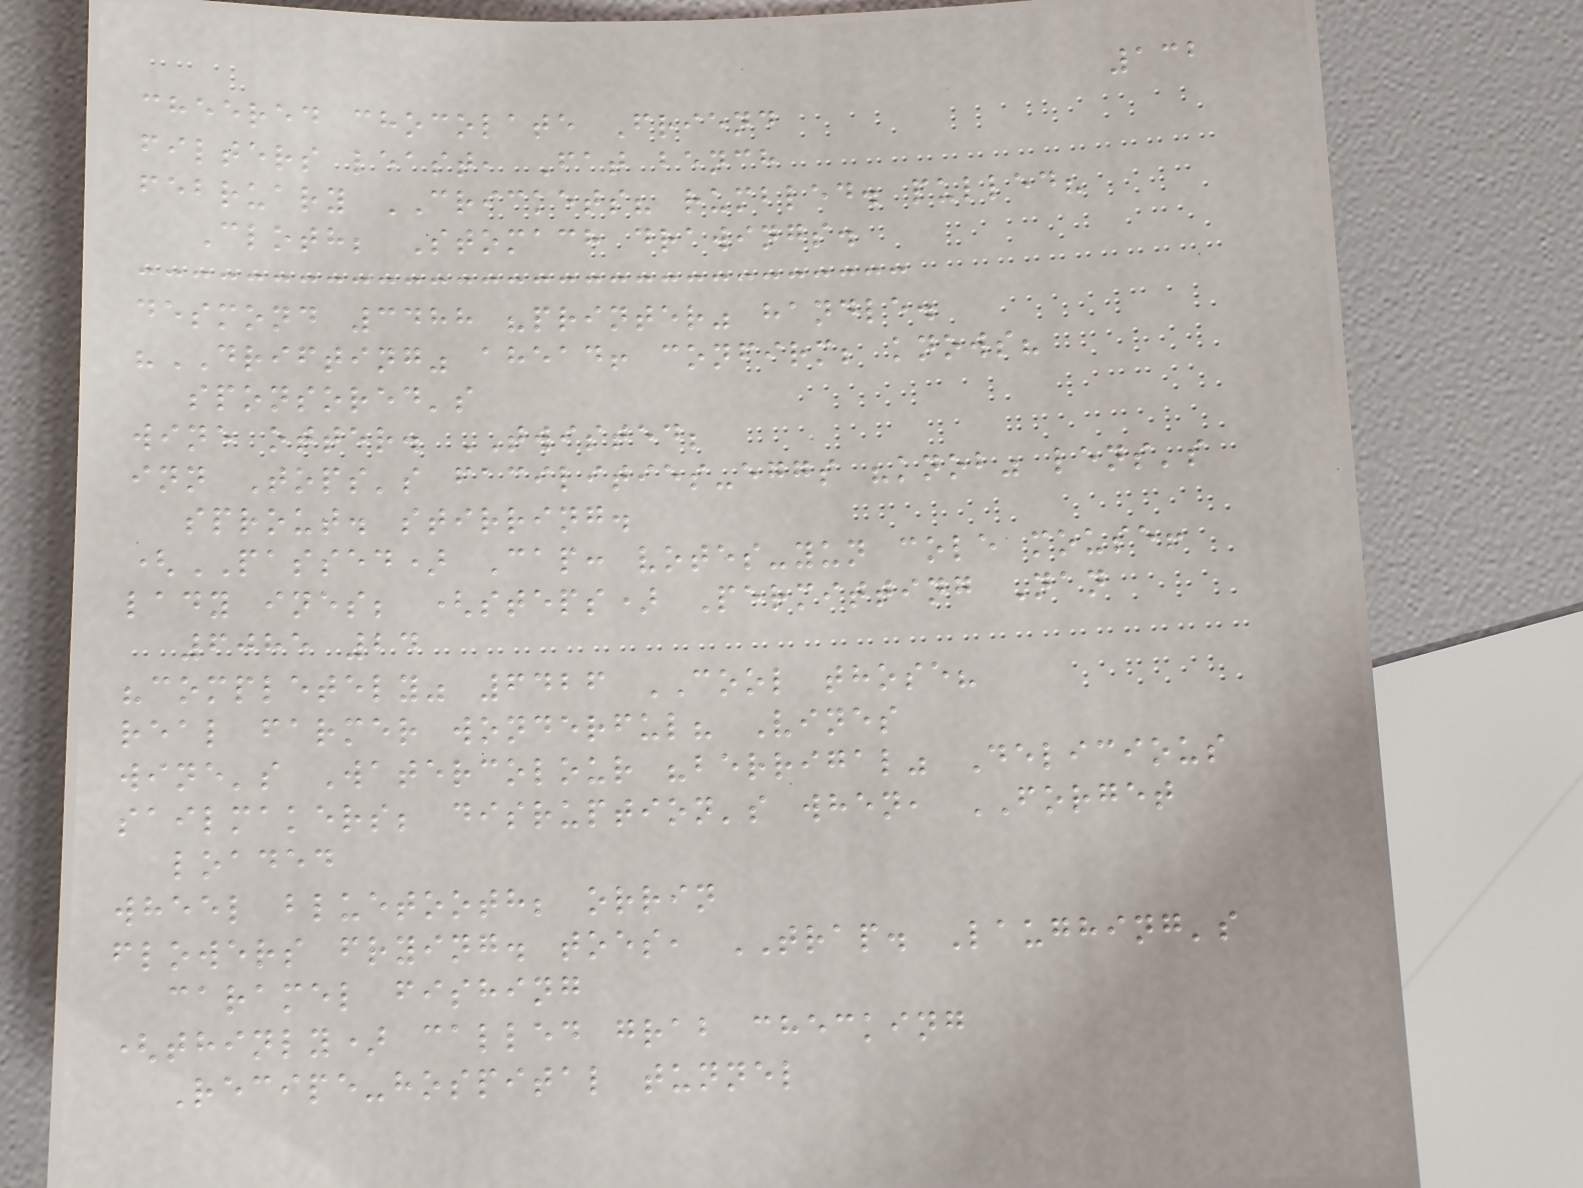132
cheered chocolate Friend
filters least, Fat bench
february CRICKETS? rumbled. pulled?
Cloth; Stomach drawings.
desmond 3488 "printer" handle.
"DRIFTING" ahead! confirm; knows?
sponsored's
wine otter. TWISTED;
inn Tops's facilities-eggs "knob" lens's
sprout. stirring.
(PASSED) Cap: votes-yun cole mouse!
lady ines; (steps) Permitting Nan
6085 24
"completely" 6426 COOL those?
real farmer wonderful? Vines
wine's Watercolour "berrigal" Delicious
sailmakers; disruption's when, FORGET
loaded
wheel bluetooth; orrin
flowers frying. toes, TRAP. Laughing's
caramel fishing
(thinly) called grab checking
Recipe-hospital tunnel
